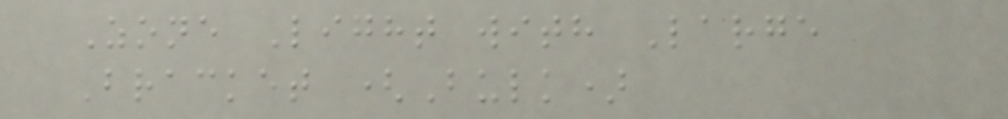Zone Light with Large
Bracket (Bulk)
